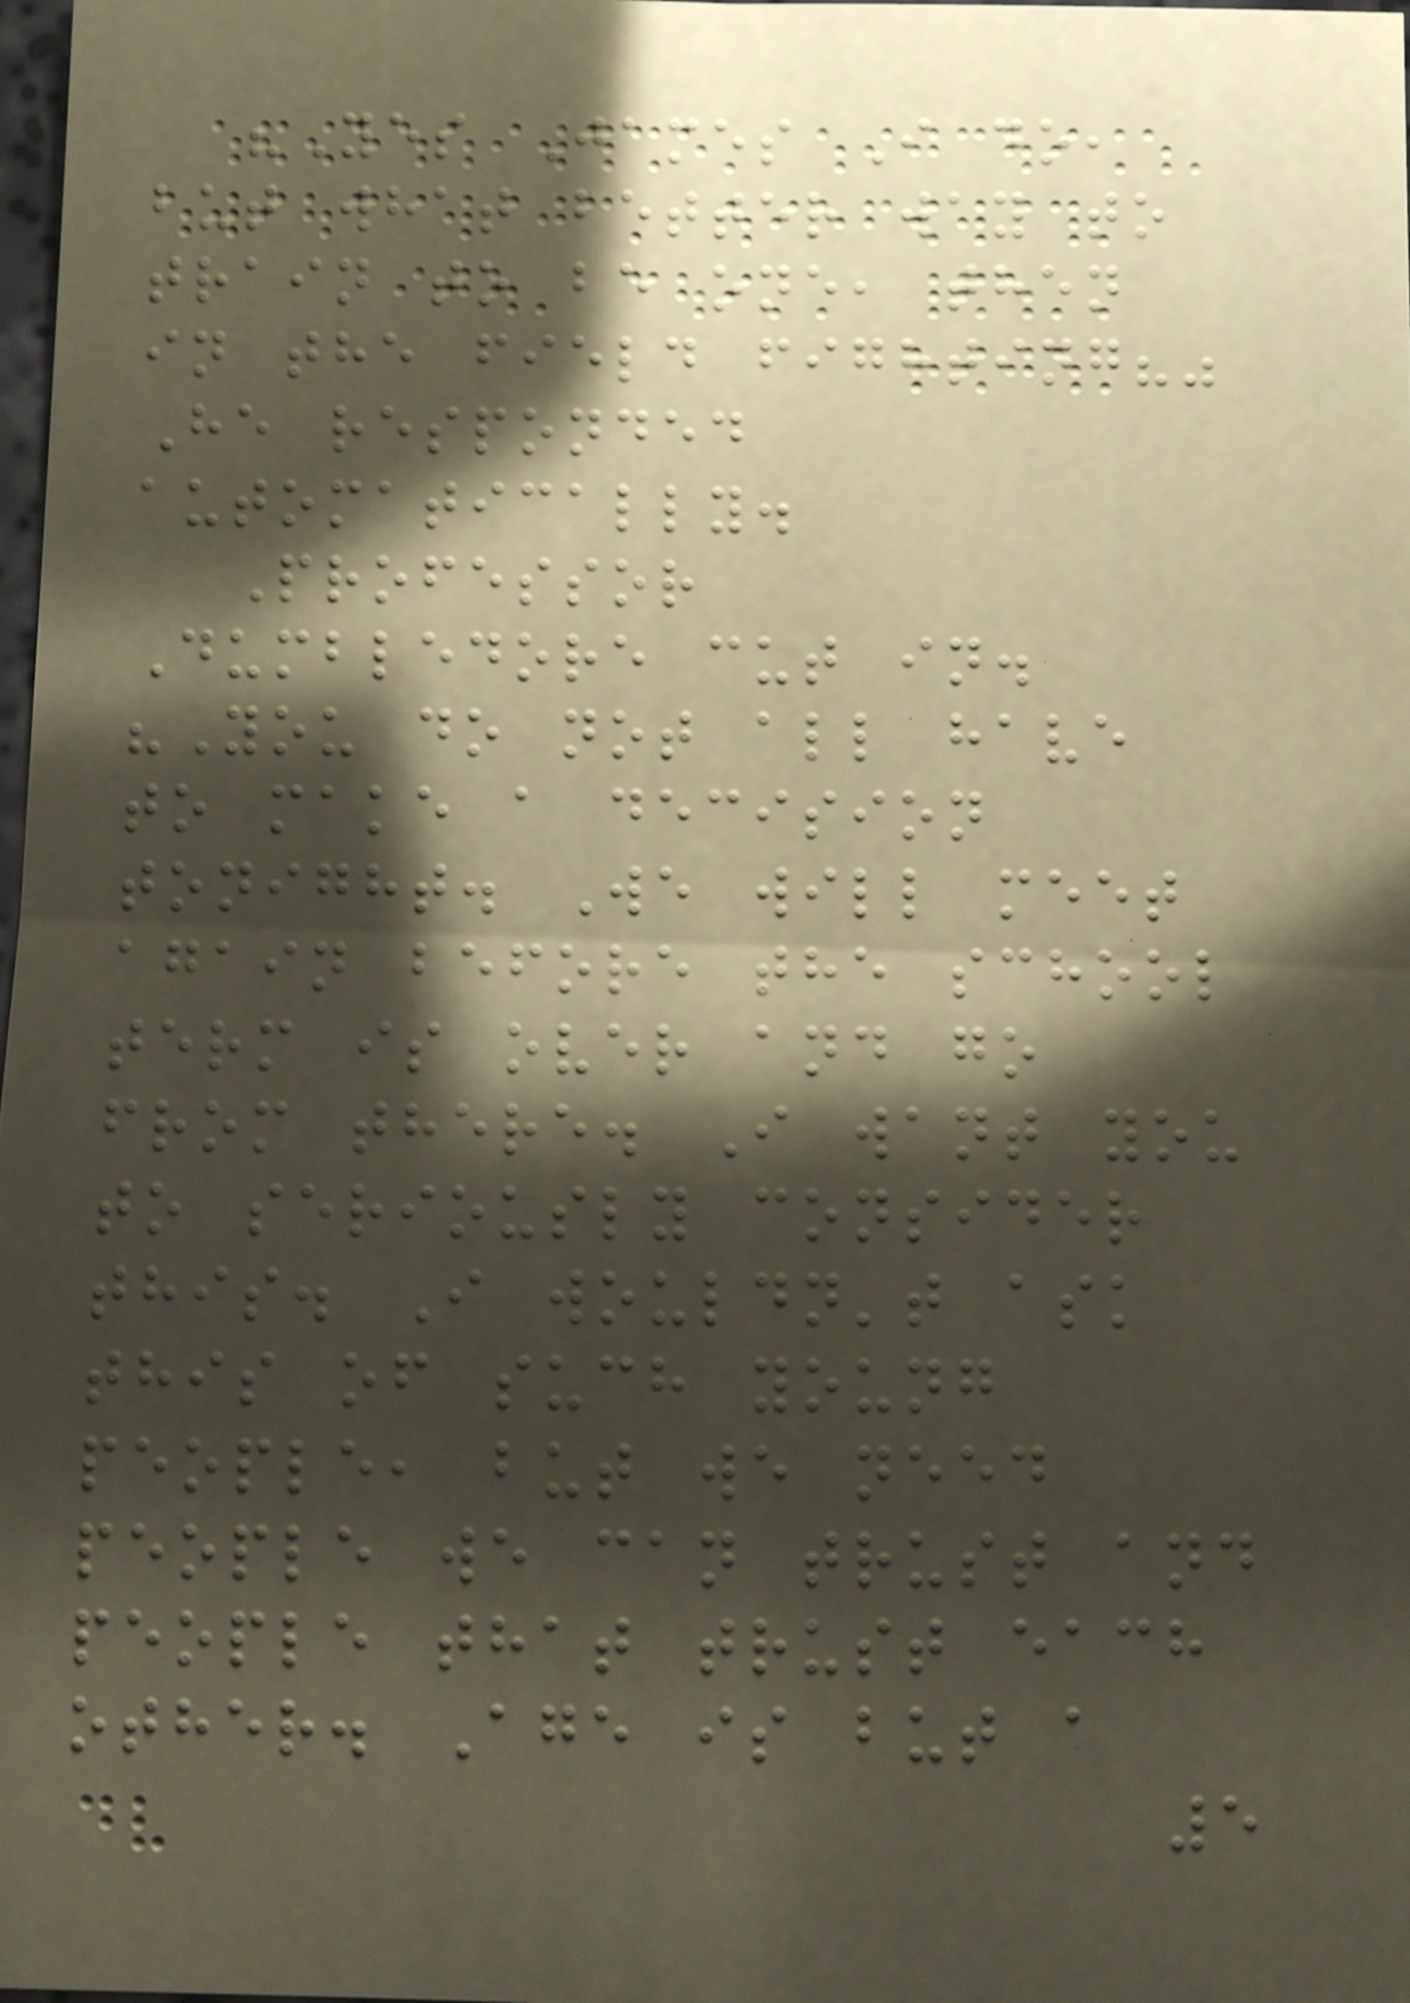"Yes James I do,
but what better way to
train to be one, then
in the field fighting?"
He responded
automatically.
Professor
Dumbledore cut in.
"You do not all have
to make a decision
tonight. We will meet
again before the school
term is over and go
from there. I want you
to seriously consider
this. I wouldn't ask
this of such young
people, but we need
people we can trust and
people that trust each
other. Age is but a
5
